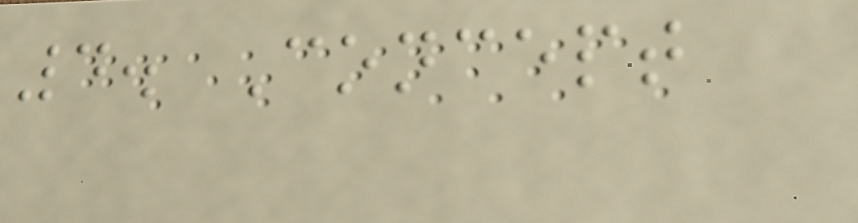4. Concept
